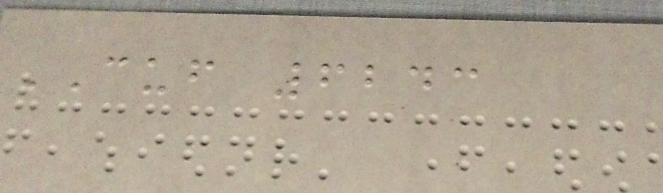CUF 6243
